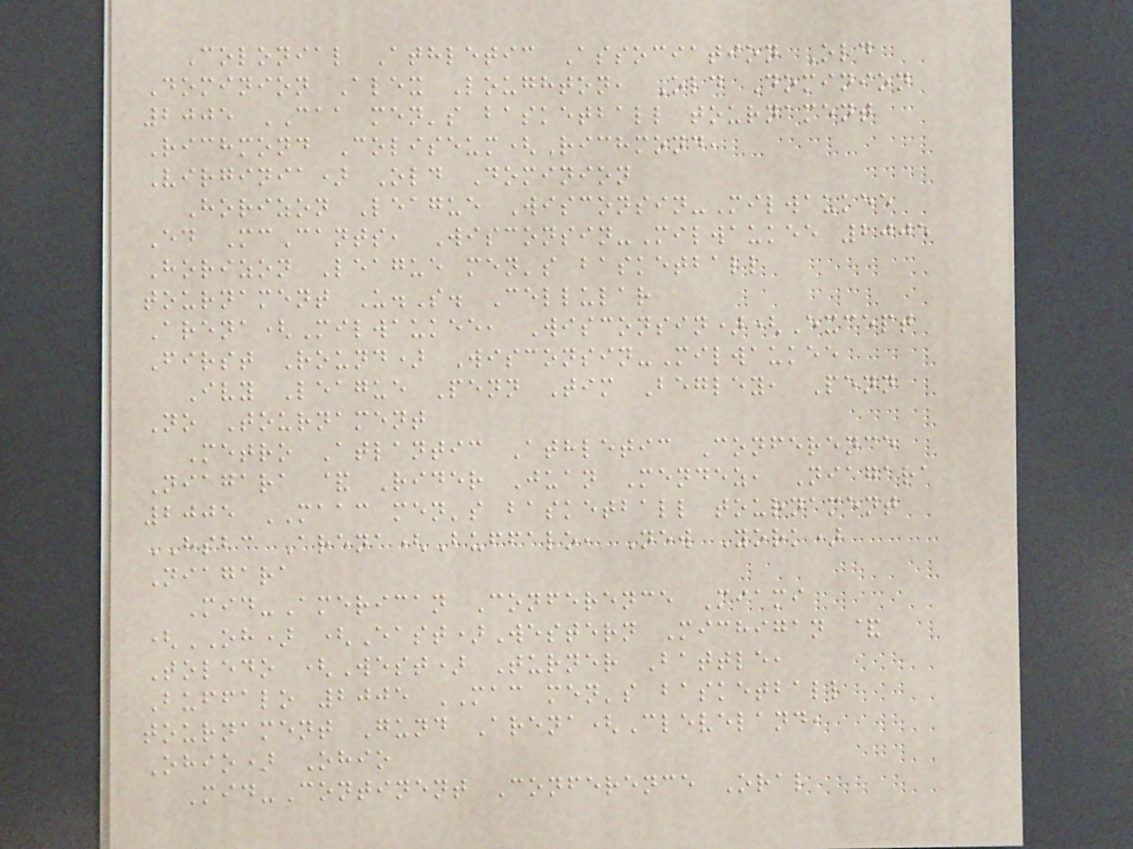Colonial Athletic Association Old
Dominion Alex Loughton, Old Dominion
2005 CAA men's basketball tournament
Richmond Coliseum(Richmond,
Virginia) Old Dominion
Horizon League Wisconsin-Milwaukee
Ed McCants, Wisconsin-Milwaukee 2005
Horizon League men's basketball
tournament U.S. Cellular
Arena(Milwaukee, Wisconsin)(Except
First Round) Wisconsin-Milwaukee
Ivy League Penn Tim Begley, Penn
No Tournament
Metro Atlantic Athletic Conference
Niagara & Rider Juan Mendez, Niagara
2005 MAAC men's basketball tournament
HSBC Arena(Buffalo, New York)
Niagara
Mid-American Conference Miami
(OH) (East)Western Michigan &
Toledo (West) Turner Battle,
Buffalo 2005 MAC men's basketball
tournament Gund Arena(Cleveland,
Ohio) Ohio
Mid-Continent Conference Oral
